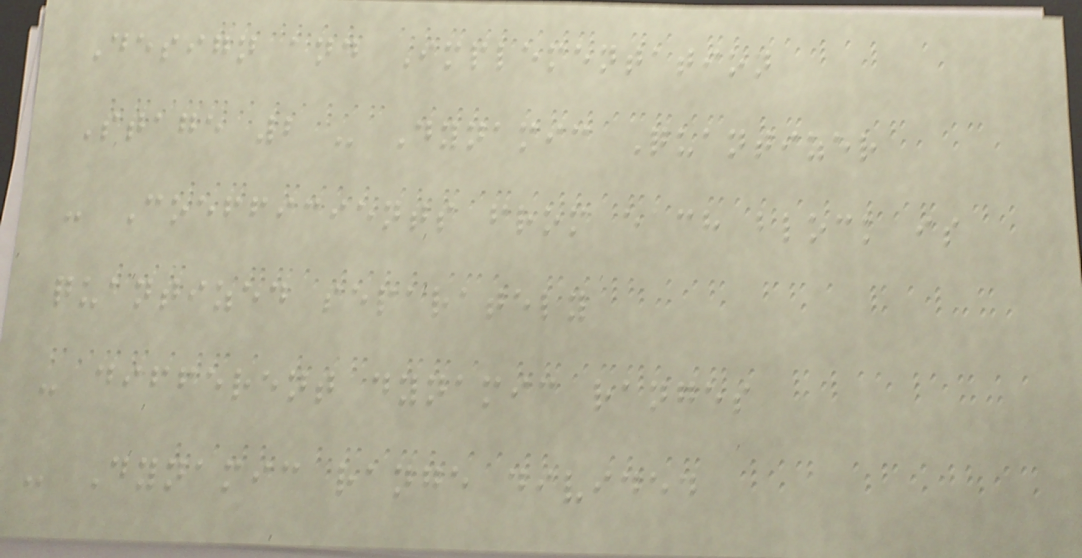Design and Implementation
Stage 2 - Dynamic Quantizer
- Coefficients from each block is
quantized separately
- different dynamic ranges
- Dynamic range divided
